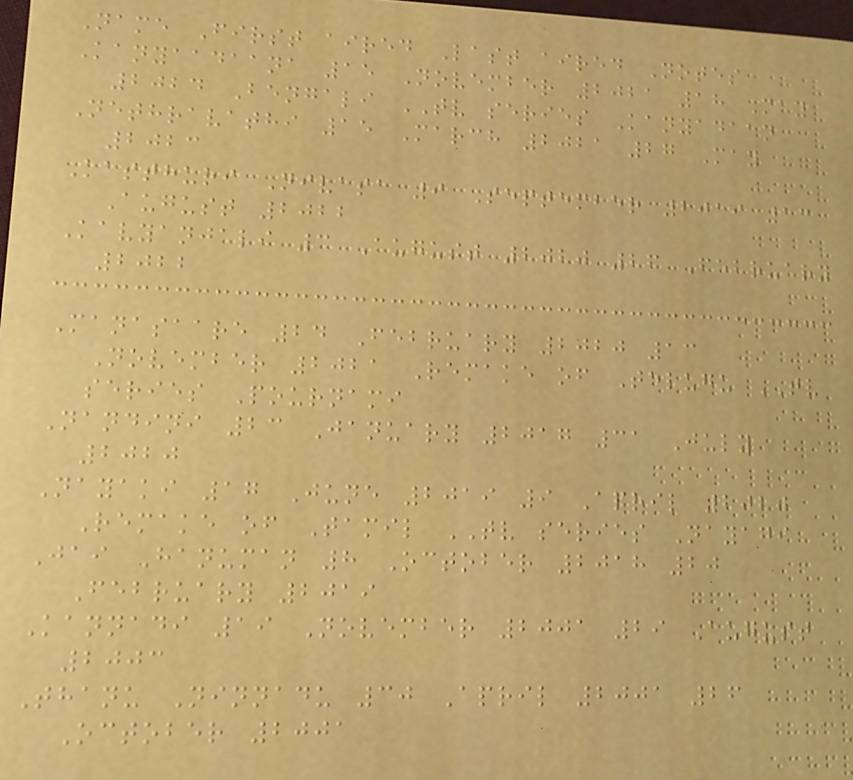Name First aired Last aired Notes
Kanyaadaana 15 November 2021 18 May
2024 Bengali TV series Kanyadaan
Nethravathi 15 March 2021 27 May
2023
Kasthuri Nivasa 9 September 2019 13
August 2022
Kavyanjali 3 August 2020 26 February
2022
Manasaare 24 February 2020 13
November 2021 Remake of Telugu TV
series Pournami
Nandini 23 January 2017 31 July
2020
Nayaki 17 June 2019 9 April 2020
Remake of Tamil TV series Nayagi
Jai Hanuman 8 October 2018 20
February 2019
Kannadi 19 November 2001 29 August
2003
Thanu Ninnadu 30 April 2001 26
October 2001
